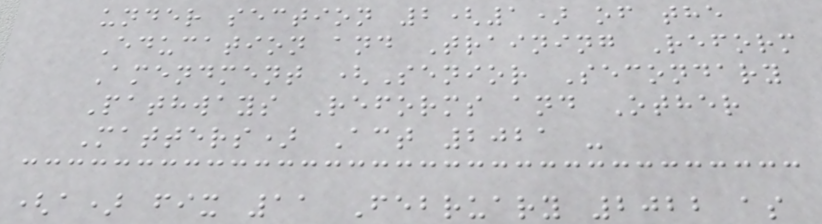under section 2(1) of the
Education and Training Reform
Amendment (Senior Secondary
Pathways Reforms and Other
Matters) Act 2021 -
(a) fix 11 February 2022 as
